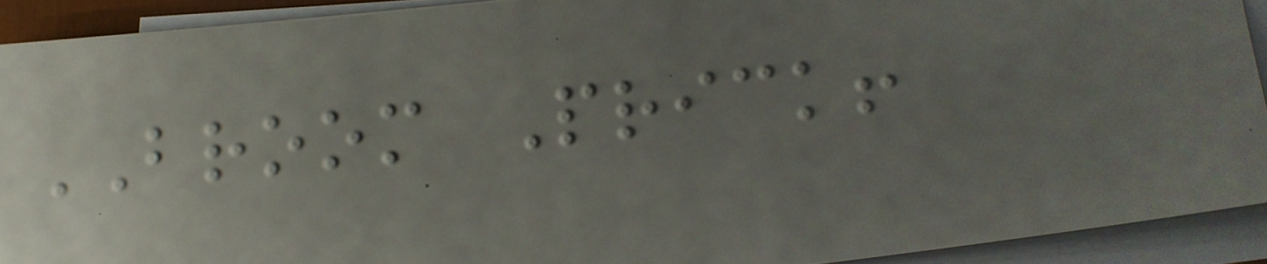BROOM Prick!
